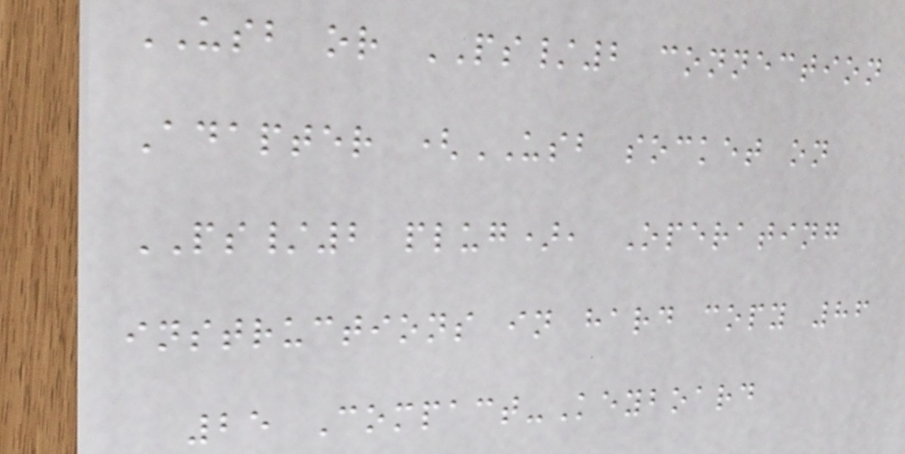USB or PS/2 connection
Adapter (USB socket on
PS/2 plug), Operating
instructions in hard copy 86
25 Compact-Keyboard
